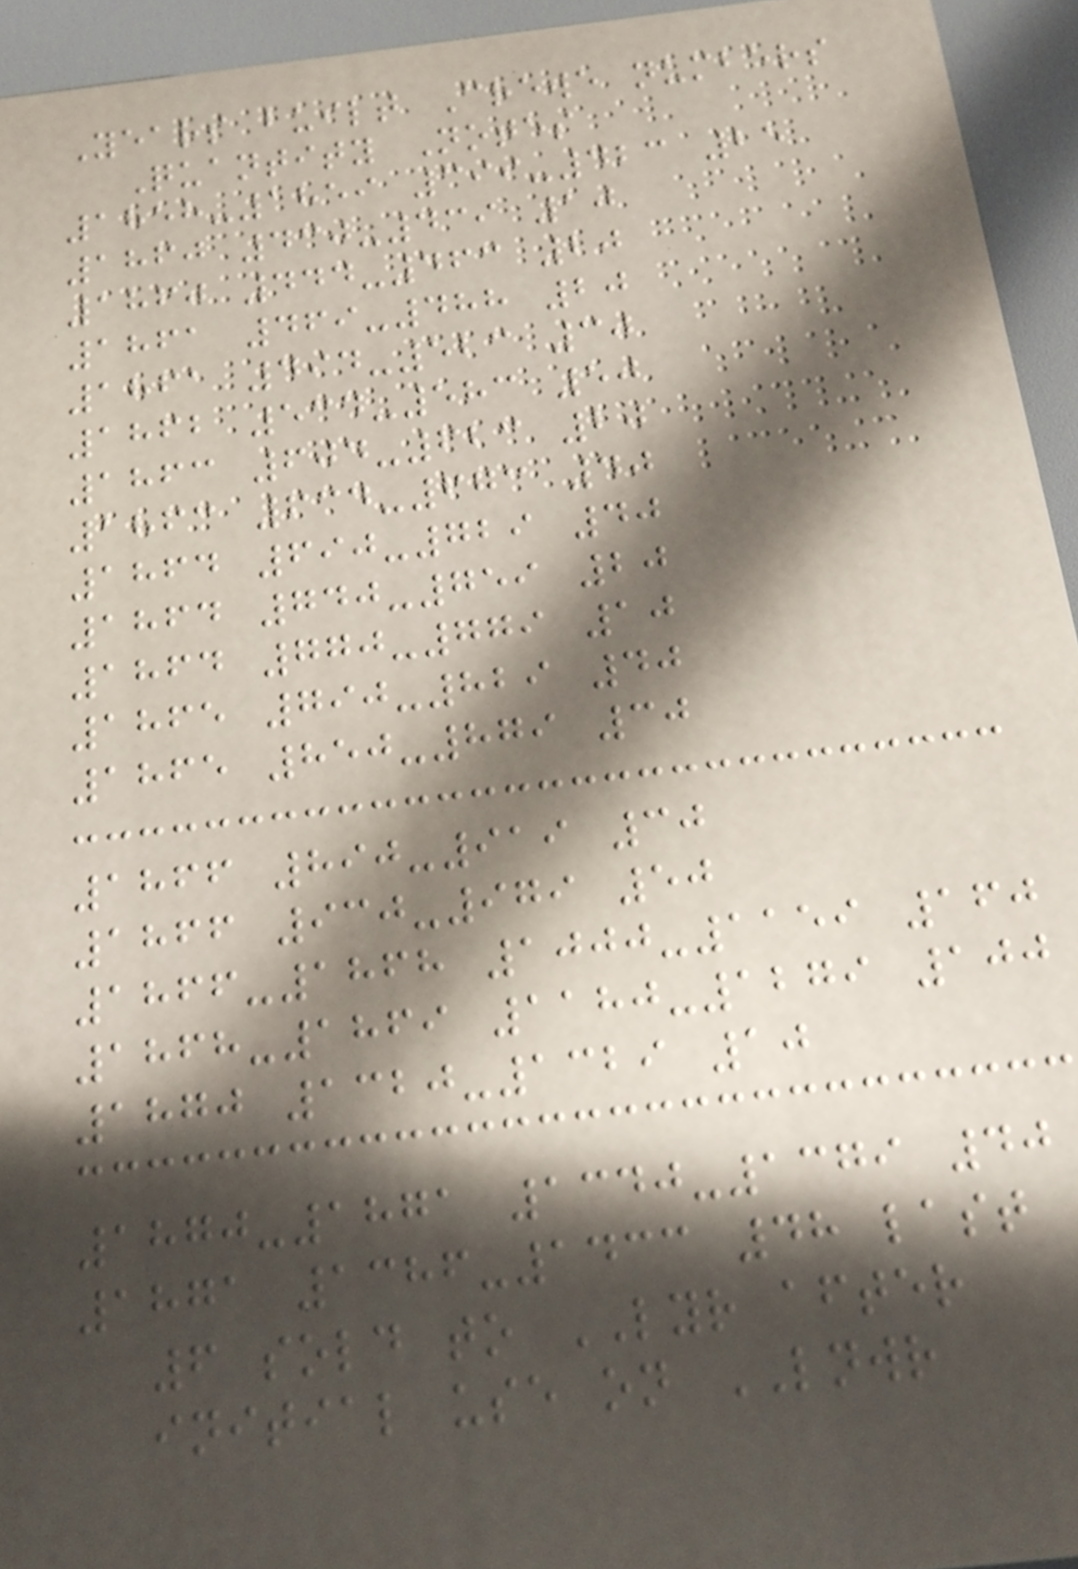Years built Crewe numbers
Quantity Notes
1858-1859 399-423 25
1860 430-439 10
1860 444-463 20
1861 469-488 20
1861 494-523 30
1862 534-583 50
1863 604-623 20
1863 634-673 40
1864 690-729 40
1864 740-759 20
1864 770-779 10
1865 790-829 40
1865 850-879 30
1866 890-919 30
1866 930-979 50
1866-1868 1000-1159 160
1868-1869 1180-1279 100
1870 1320-1329 10
1870-1871 1340-1379 40
1871 1386-1433 48 last
6 sold to LYR after
initial use on LNWR
